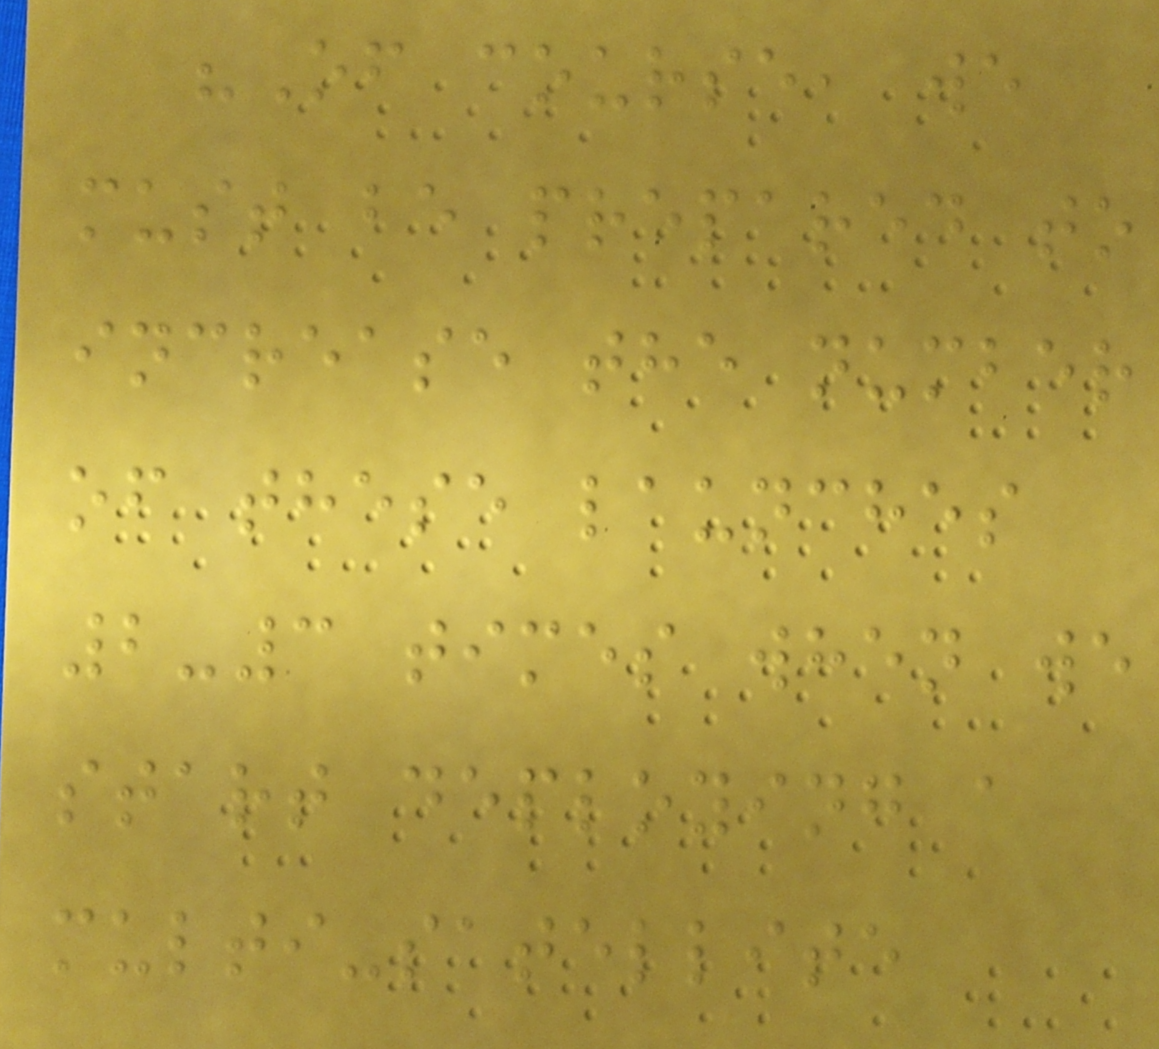"Of course, we
must be prepared to
increase the number
of these launches
2-3 times when we
start deploying a
multi-satellite
